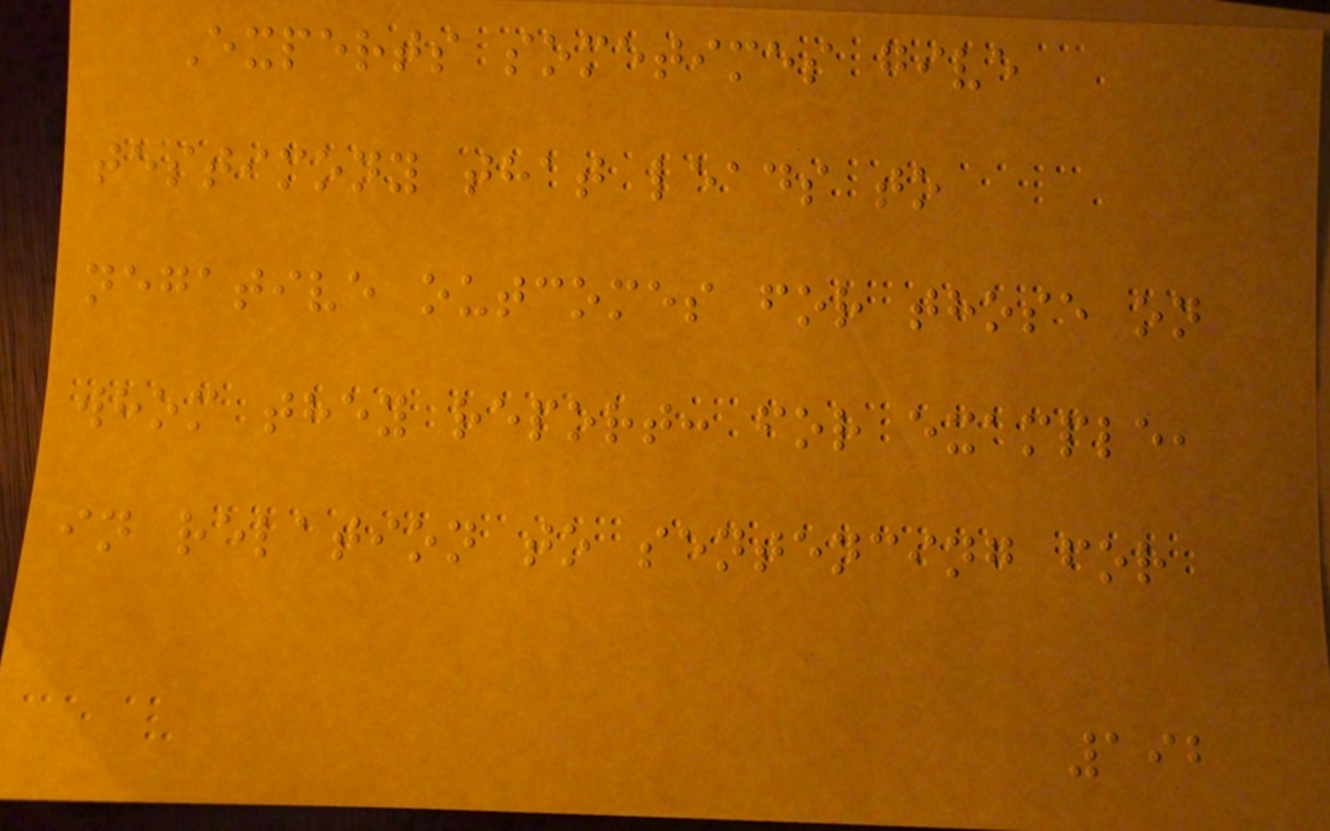Experts sometimes give
testimony that leads to
negative outcomes for those on
whom they report: for example,
in relation to sentencing for
192
